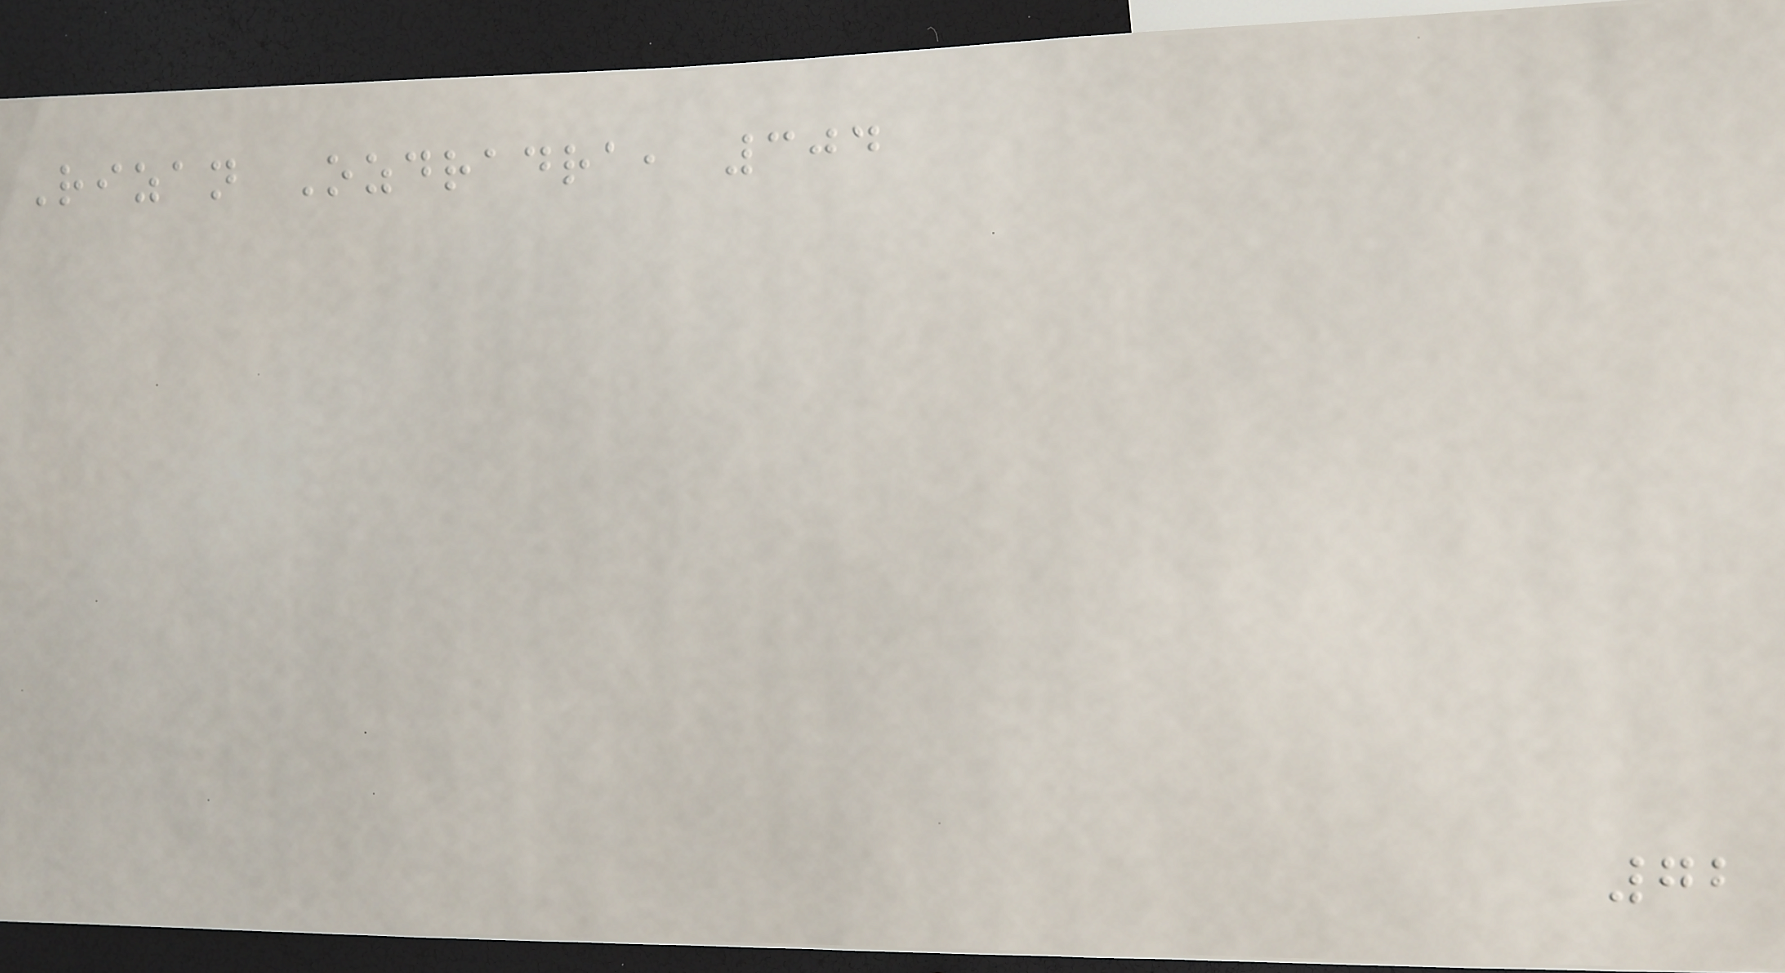Rizan Ozdradra, 304
72
